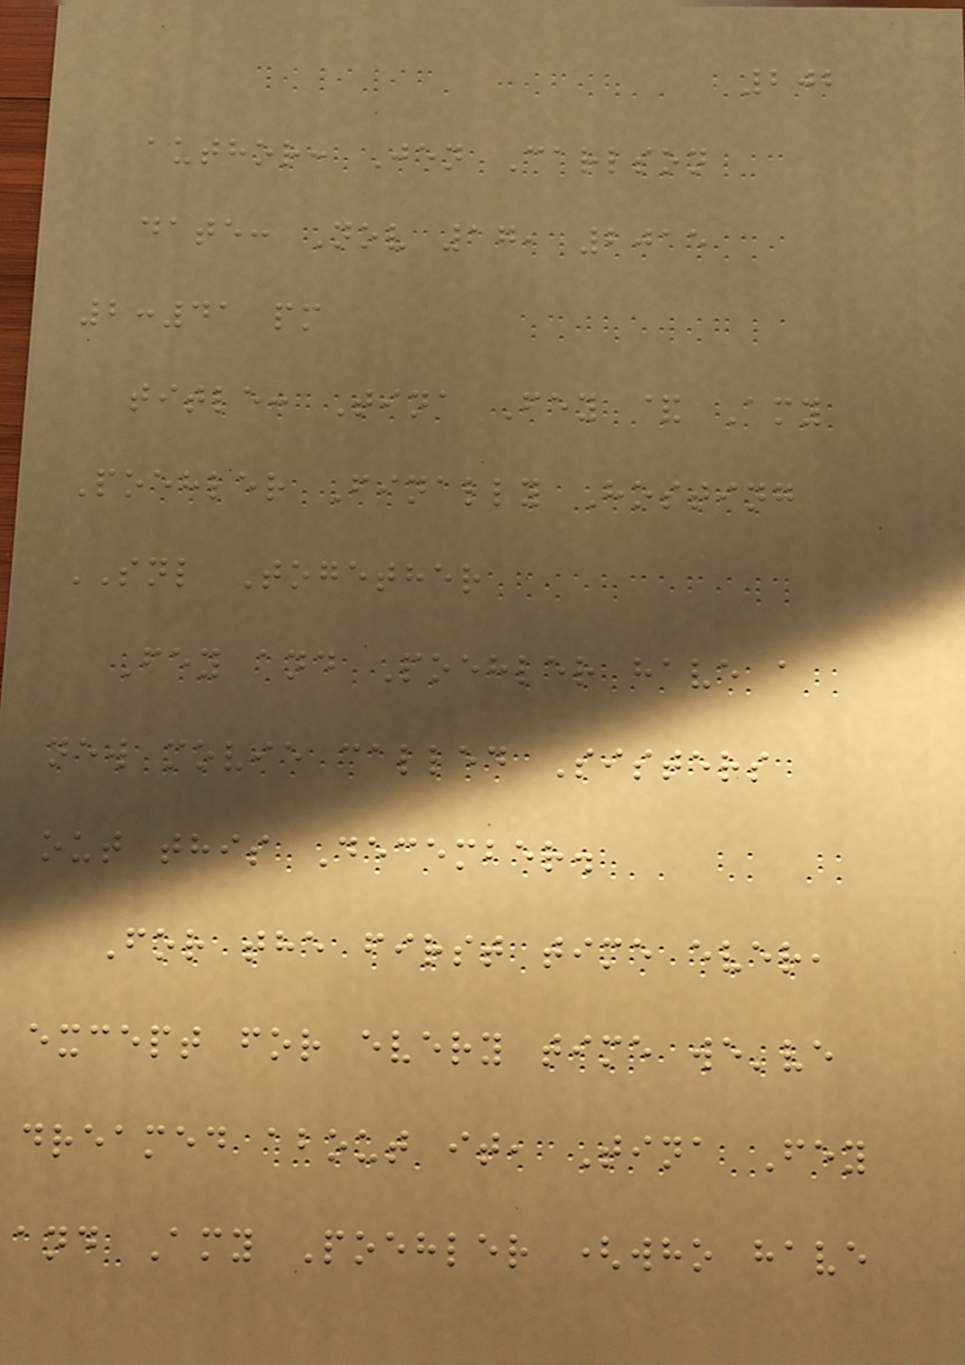202
author: Jen Carlson
date: Nov 17, 2015
2:41 pm
title: Tina Fey & Amy
Poehler Finally Hosting
SNL Together
Fey and Poehler have a
new movie called Sisters
out this December.
For the first time ever,
except for every time we've
dreamed about it, Tina Fey
and Amy Poehler (who have
